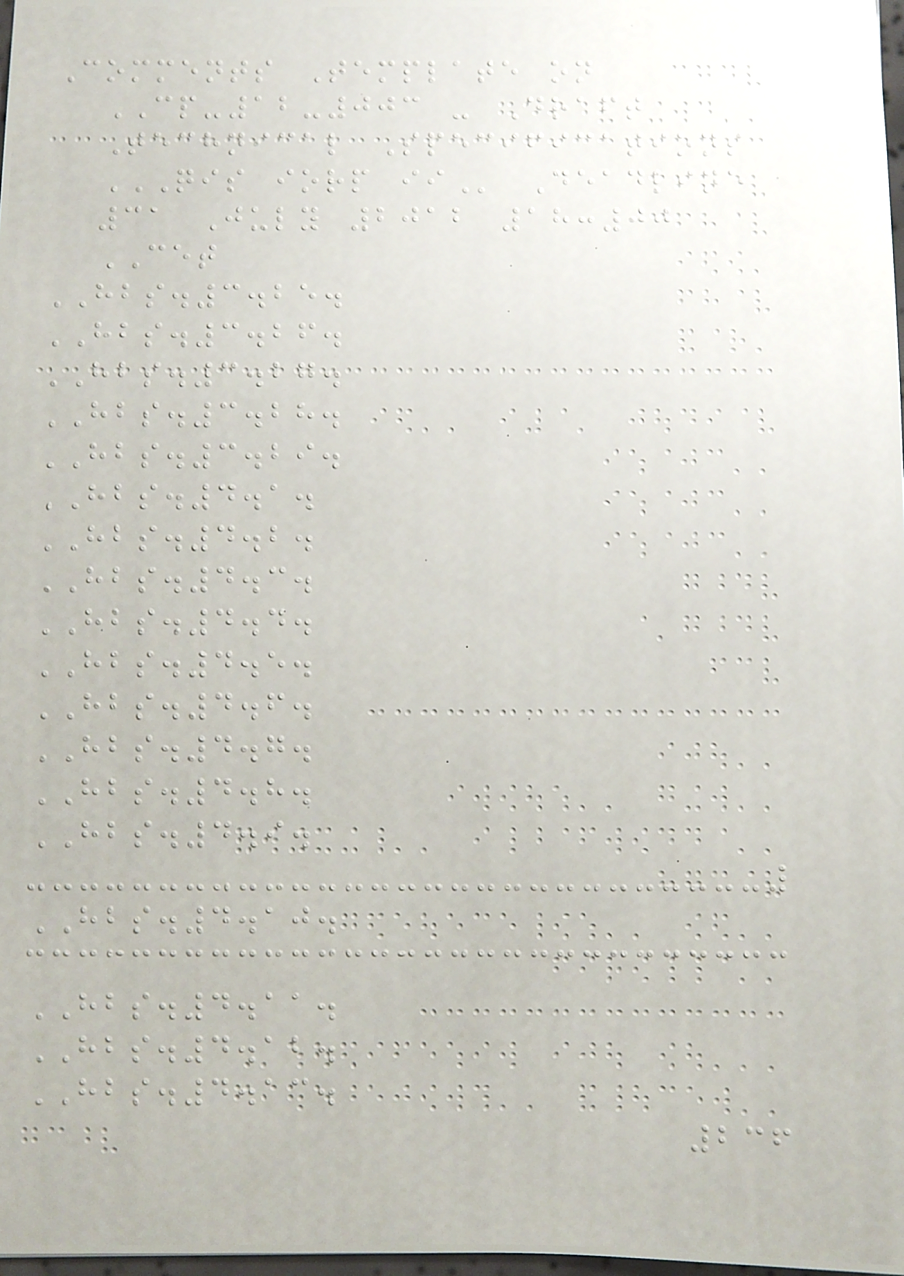Comments Template on
CP-12-003 - Draft
Technical Specifications
QIS IORP II Deadline
31 July 2012 18:00
CET
HBS.3.25.
HBS.3.26.
HBS.3.27.
HBS.3.28.
HBS.3.29.
HBS.4.1.
HBS.4.2.
HBS.4.3.
HBS.4.4.
HBS.4.5.
HBS.4.6.
HBS.4.7.
HBS.4.8.
HBS.4.9.
HBS.4.10.
HBS.4.11.
HBS.4.12.
HBS.4.13.
236
